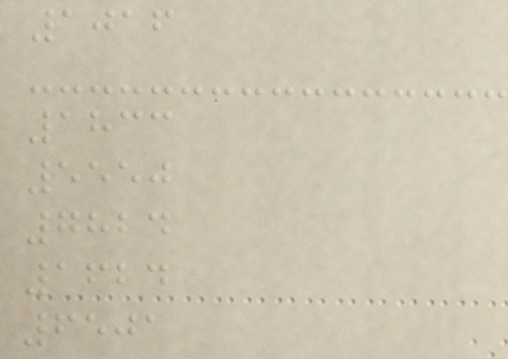1016
1833
5550
7824
1624
6501
